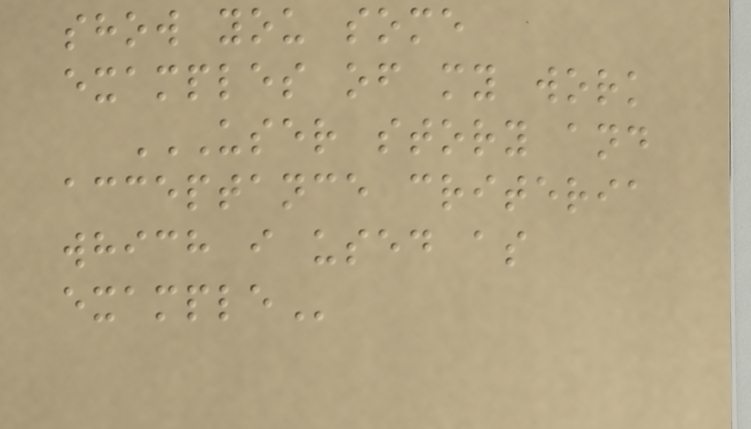show you some
examples of my work
USER STORY AND
ACCEPTANCE CRITERIA
WHICH I USED AS
EXAMPLE
